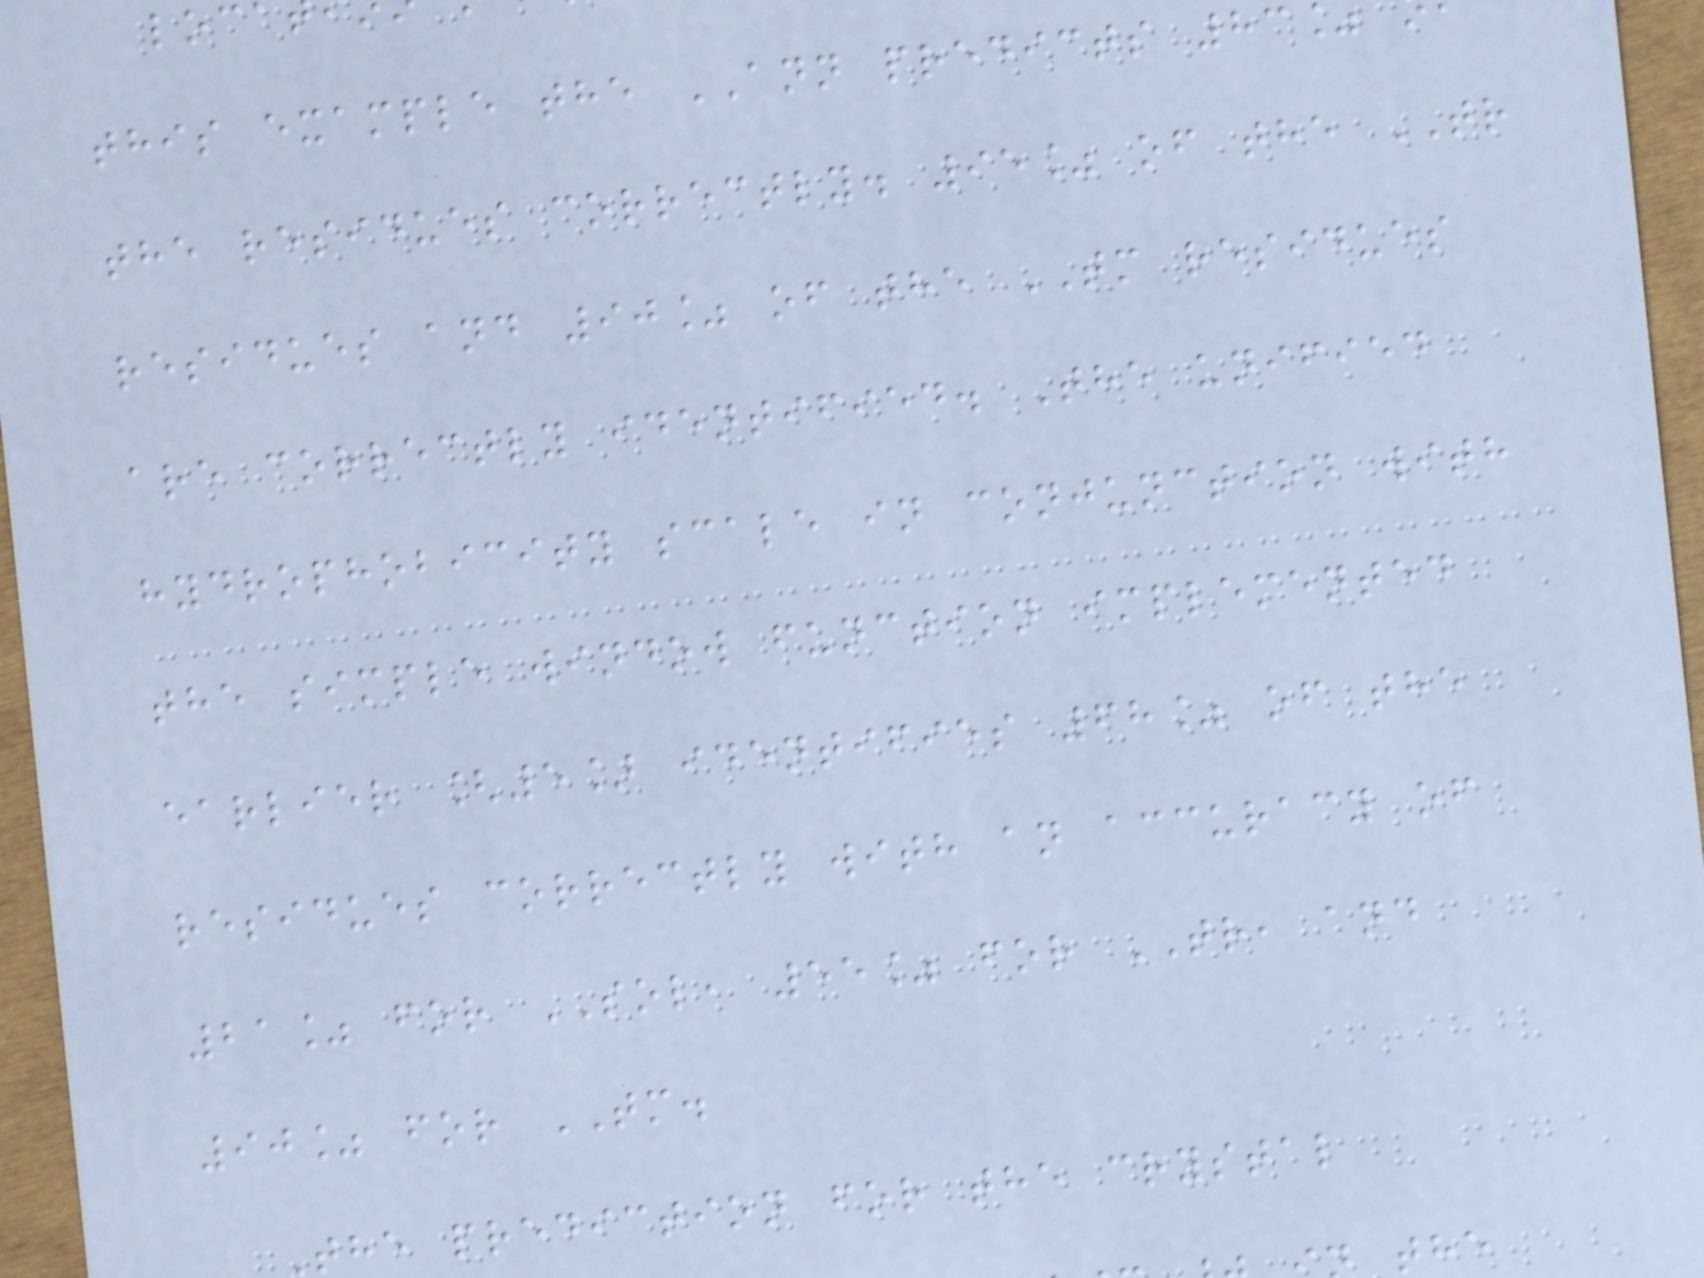this example the ANN predicts 83
the residues correctly. 95% of the TR
residues and 90% of the TM residues
are correctly identified. The unified
hydrophobicity scale in conjunction with
the simple window function implemented
earlier [5] identifies 68% of the
residues correctly with an accuracy of
21% for SOL, 55% for TR, and
90% for TM.
The prediction for the crystal
